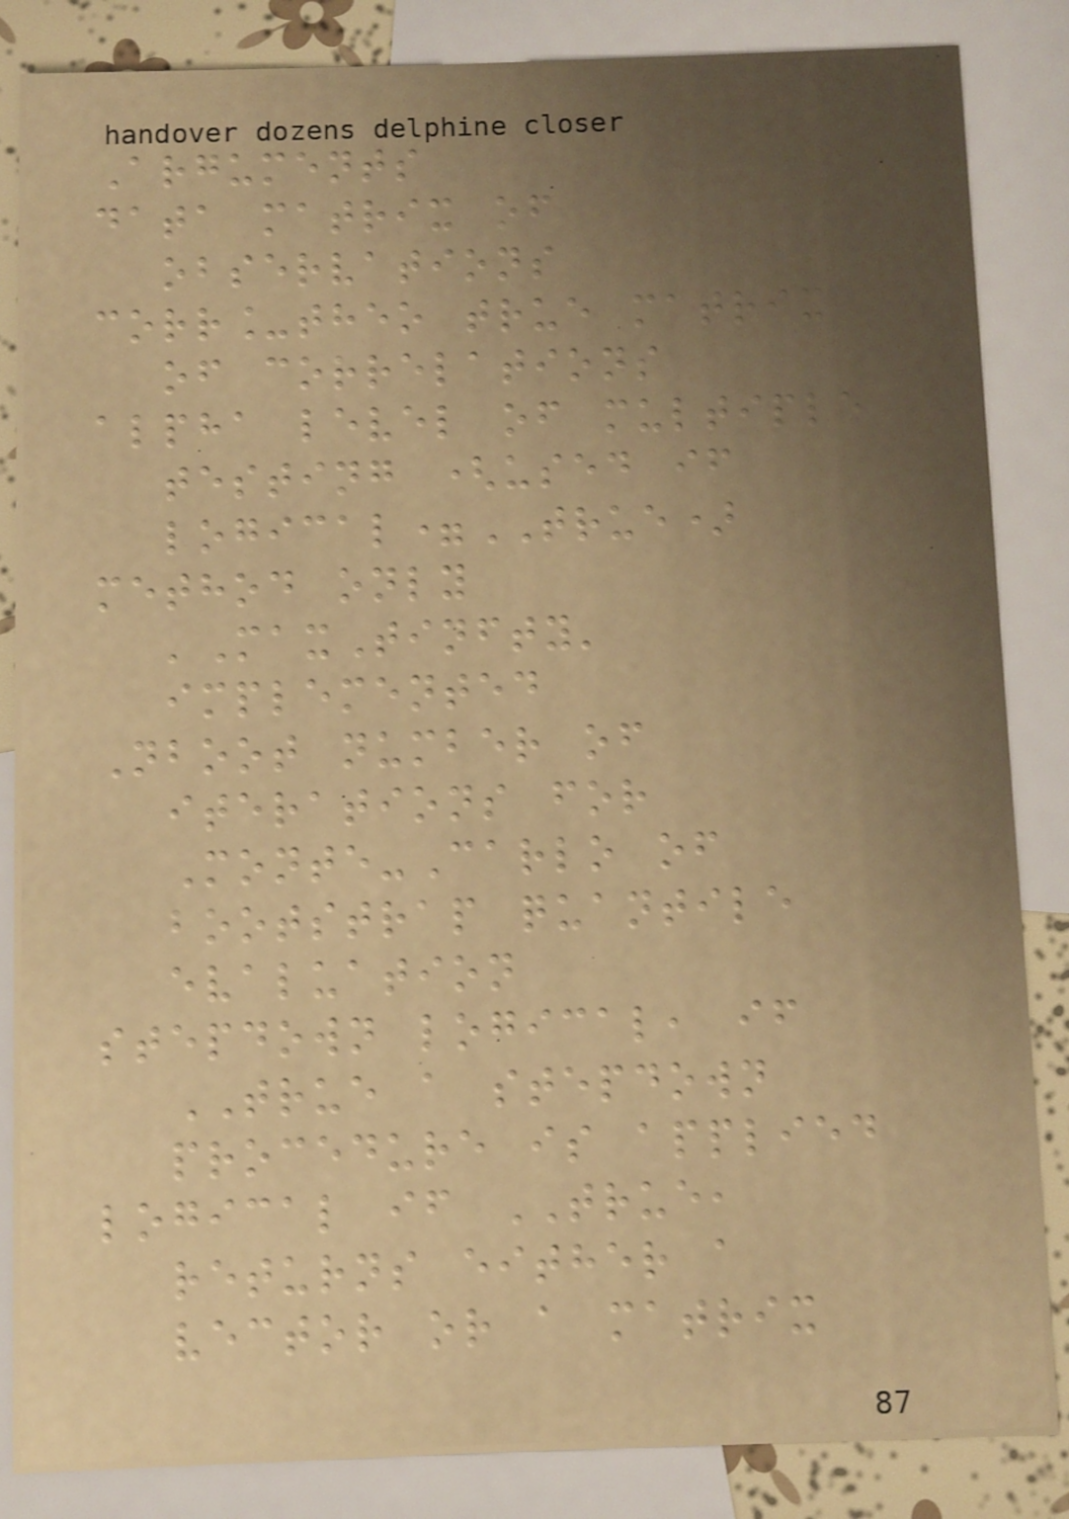Arguments
data matrix of
observations
corr_theo true matrix
of correlations
alpha level of multiple
testing (used if
logical=TRUE)
method only
'MaxTinfty'
implemented
Nboot number of
iterations for
Monte-Carlo of
bootstrap quantile
evaluation
stepdown logical, if
TRUE a stepdown
procedure is applied
logical if TRUE,
returns either a
vector or a matrix
